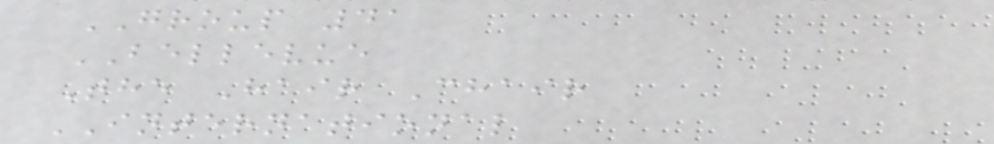GROUP 41
BELLEVUE
The Hair Chair
INTERNATIONAL
